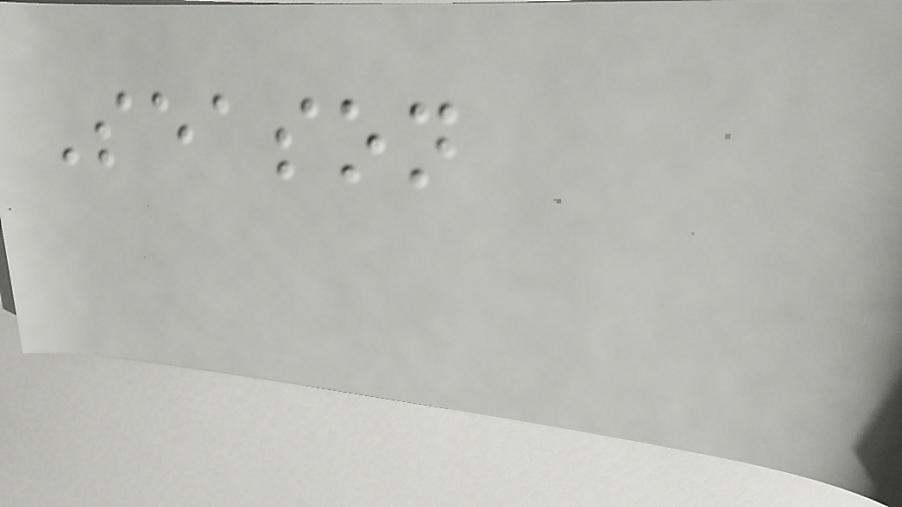Season
